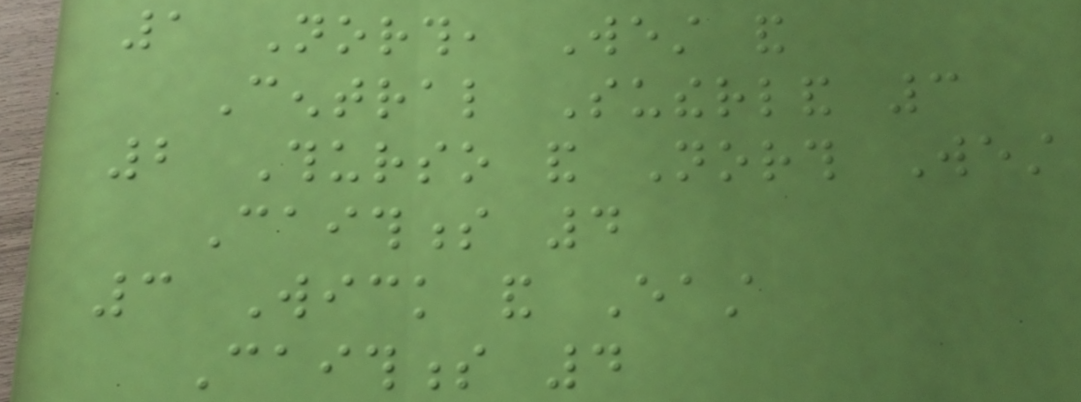1 North, West and
Central Sutherland 3
2 Thurso and North West
Caithness 4
3 Wick and East
Caithness 4
